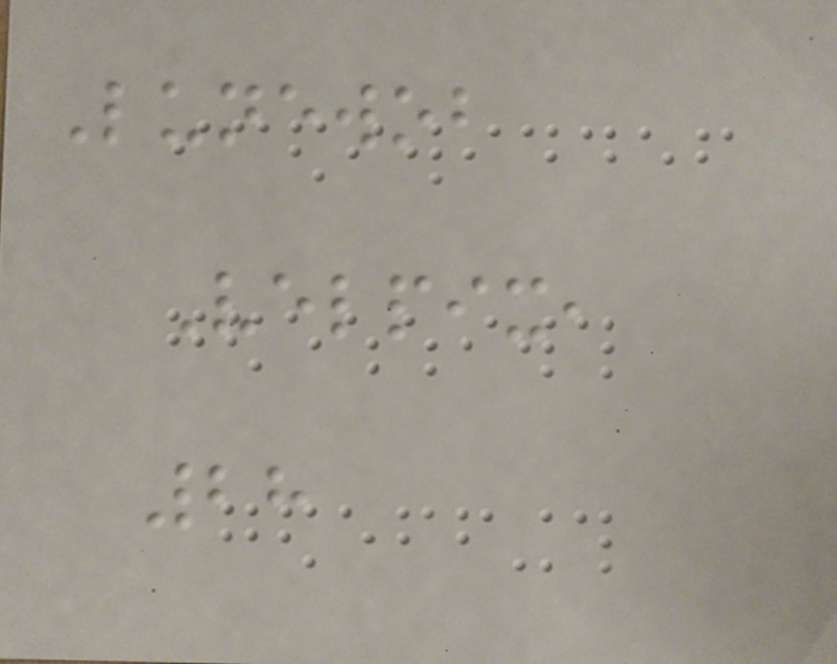Lunewob
Velpix,
28
